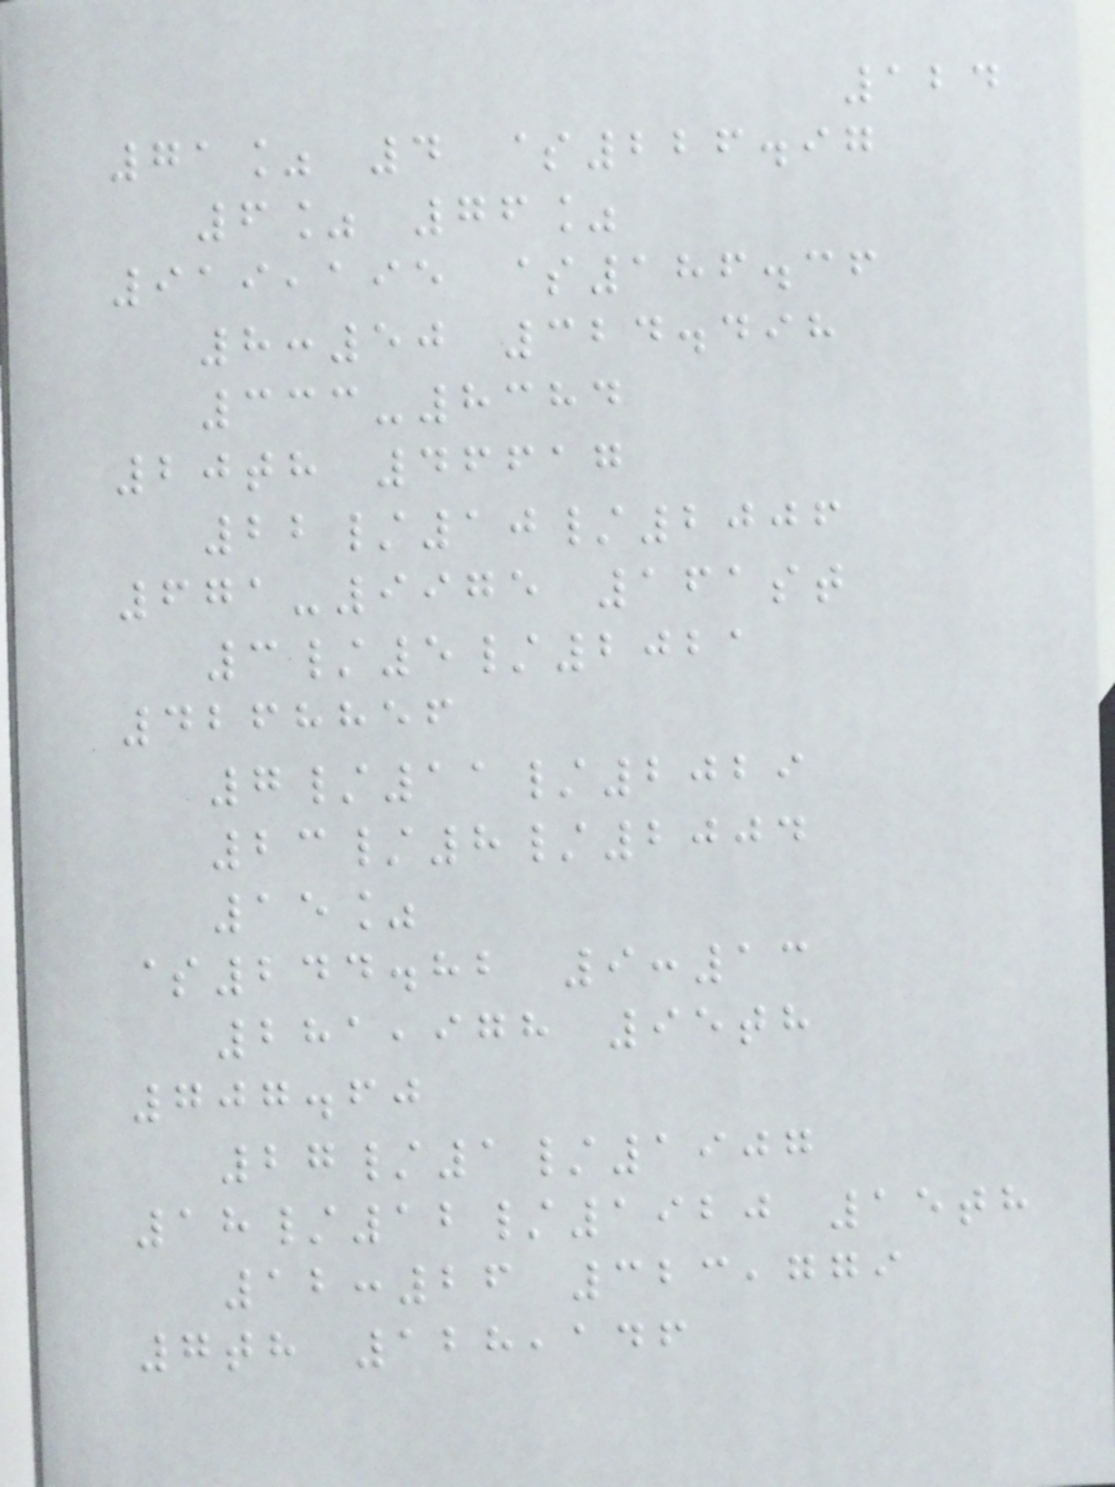124
71% 4 $226.97
6% 76%
919,195 $186.36
8:50 324.498
333-8384
20th 46617
22/10/2006
671-9975 161st
3/5/2021
4268856
7/11/2029
23/8/2004
15%
$244.82 9:13
281,978 95th
707.60
27/1/1907
18/12/1920 15th
12:26 323,779
7th 128,146
